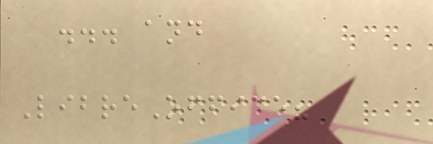... and
LibreOffice?
